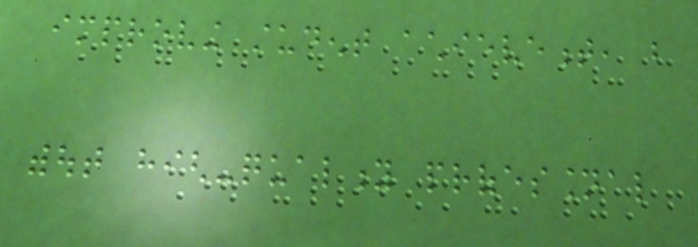improving student achievement, but
without high-quality professional
